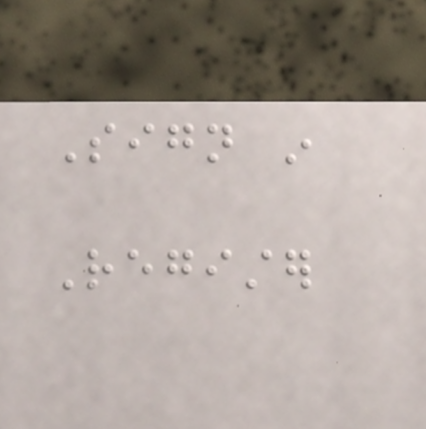Sign in
Register
